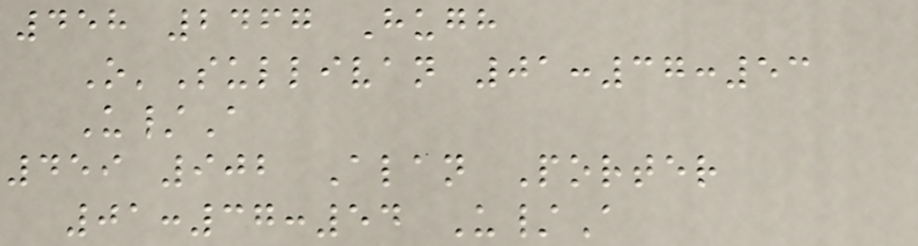458 2467 Hugh
O'Sullivan 01:37:53
U/A
459 902 Alan Porter
01:37:54 U/A
